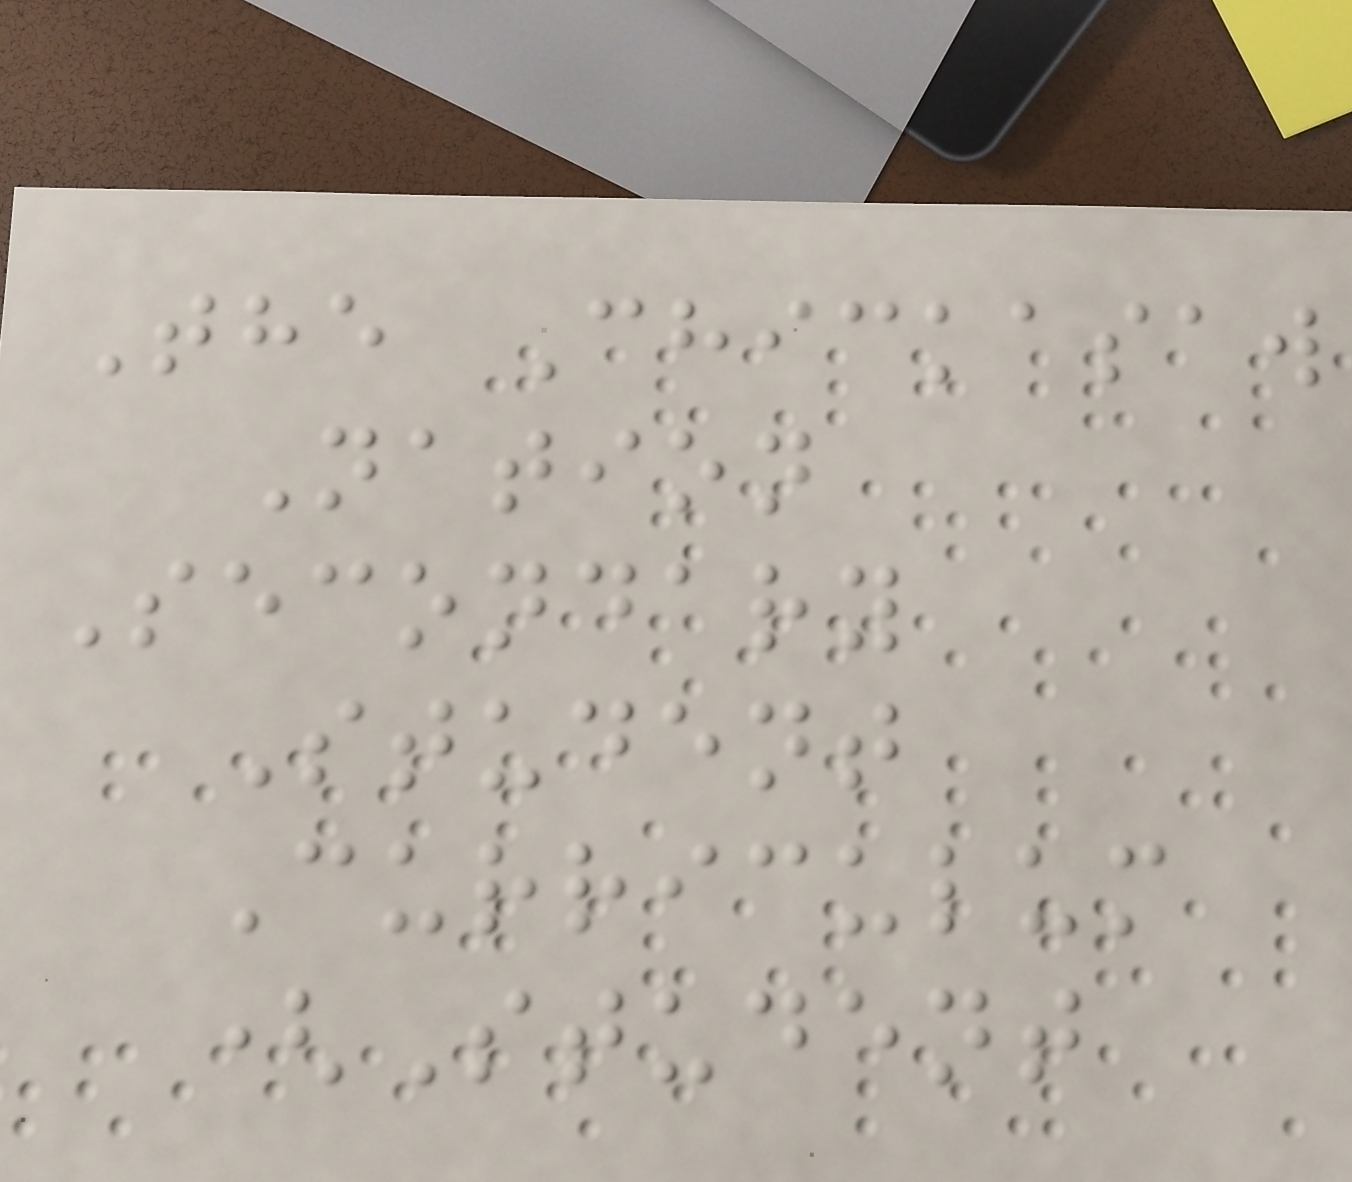The Chickasaw
Nation
Secondary
Student
Curriculum
(Student
